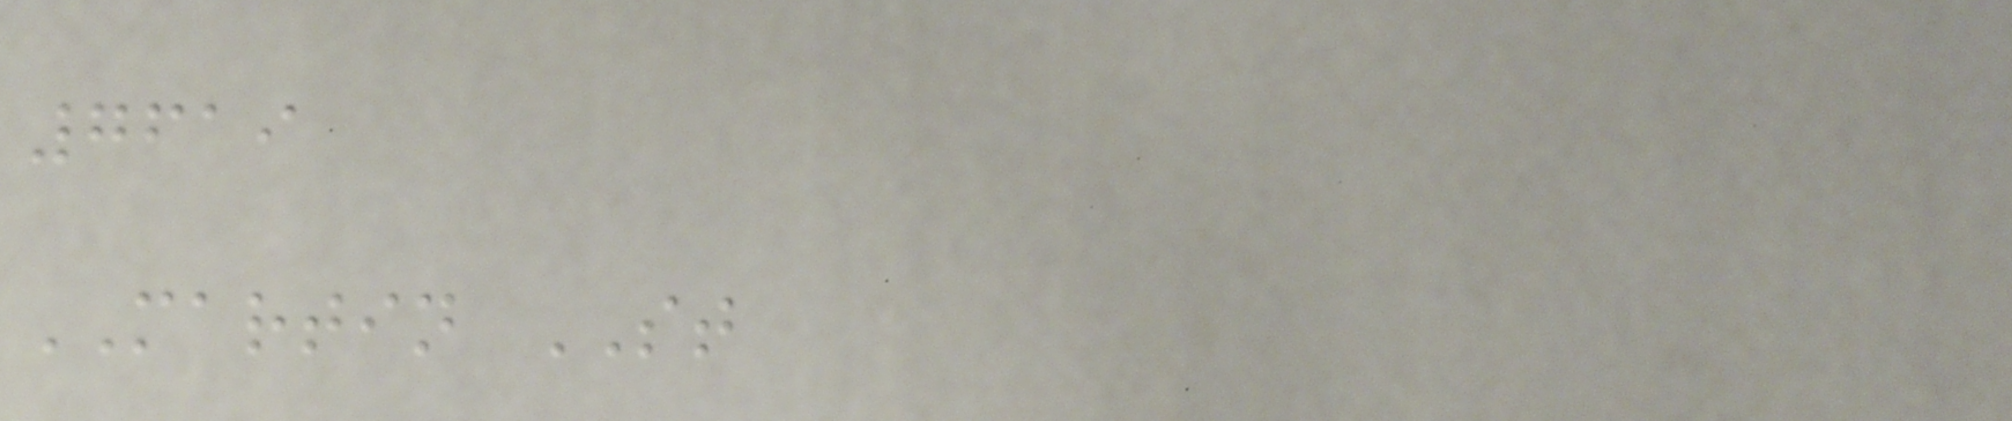7619
MARTIN ST
